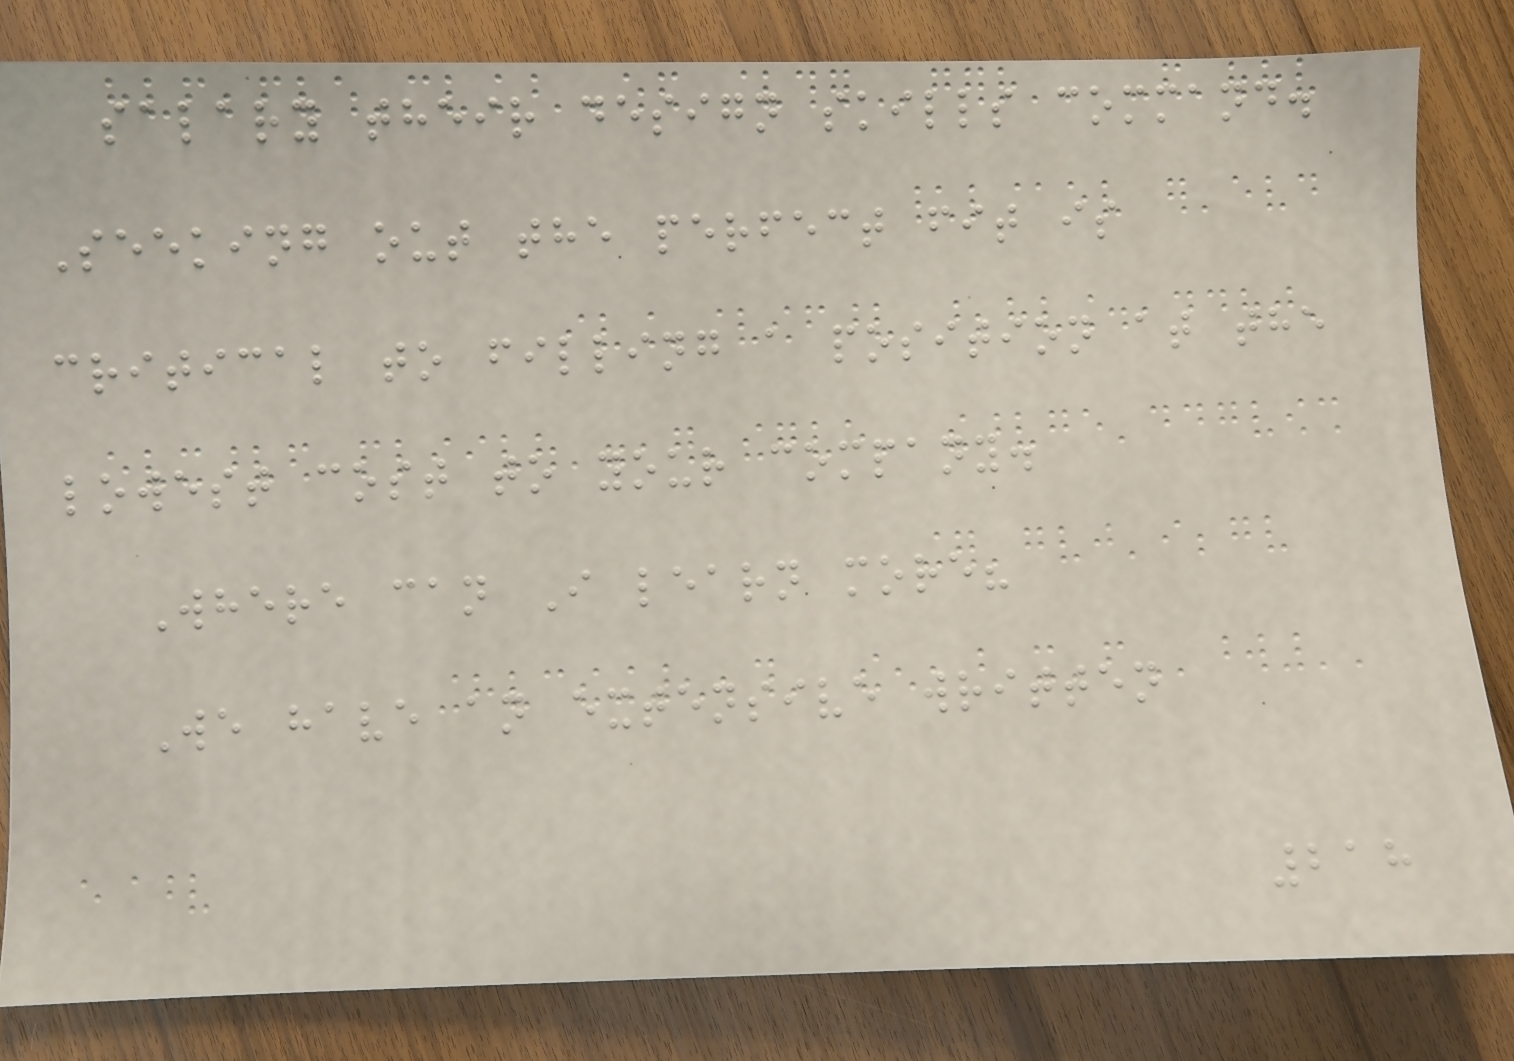salary their design skills command.
Seeking out the perfect fit is
critical to filling a position at the
lowest cost to your company.
Where can I learn more?
We have an extensive written
218
